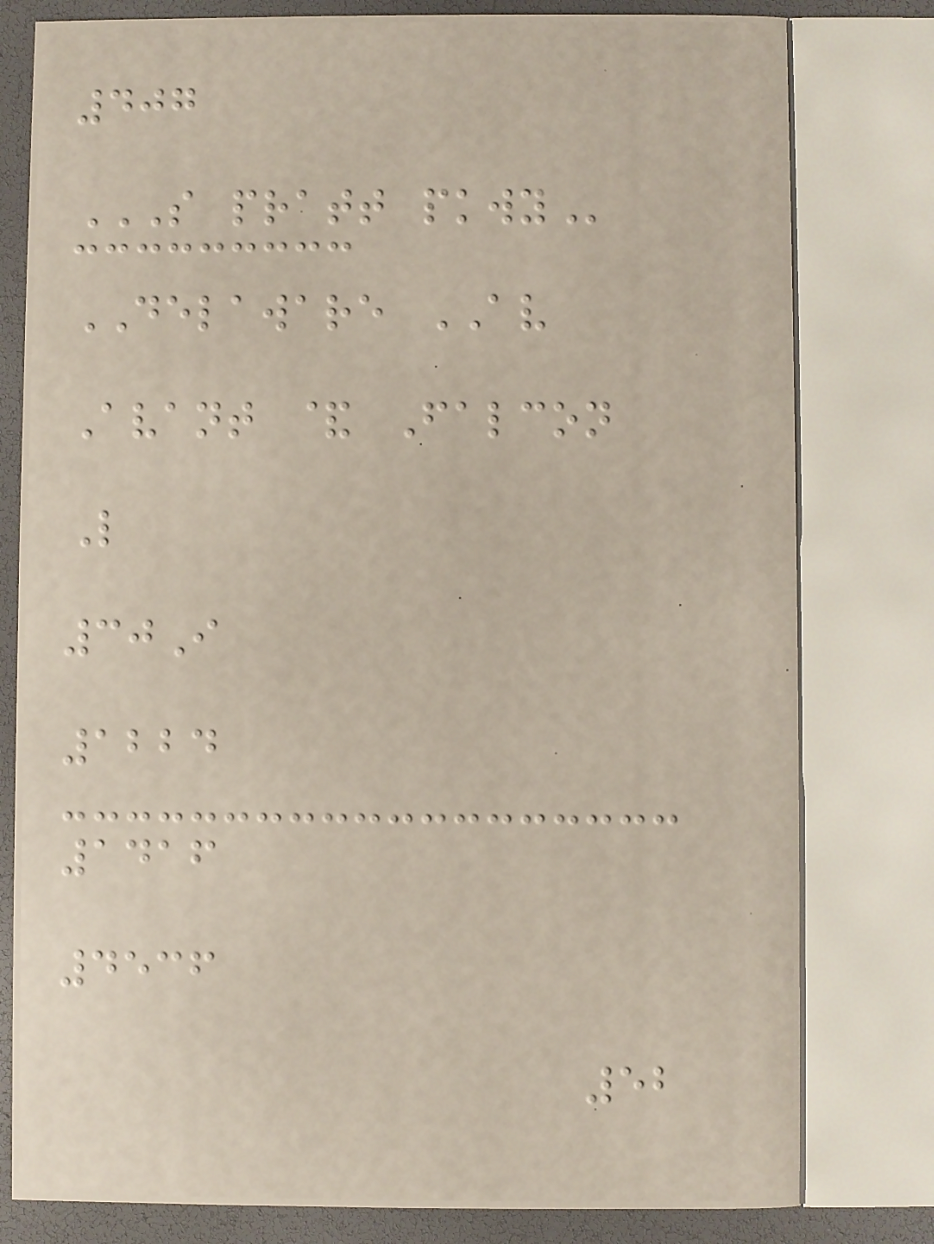407
S PRATT PKWY
DELAWARE AV
Avant & Falcon
L
30I
1224
1416
4536
52
